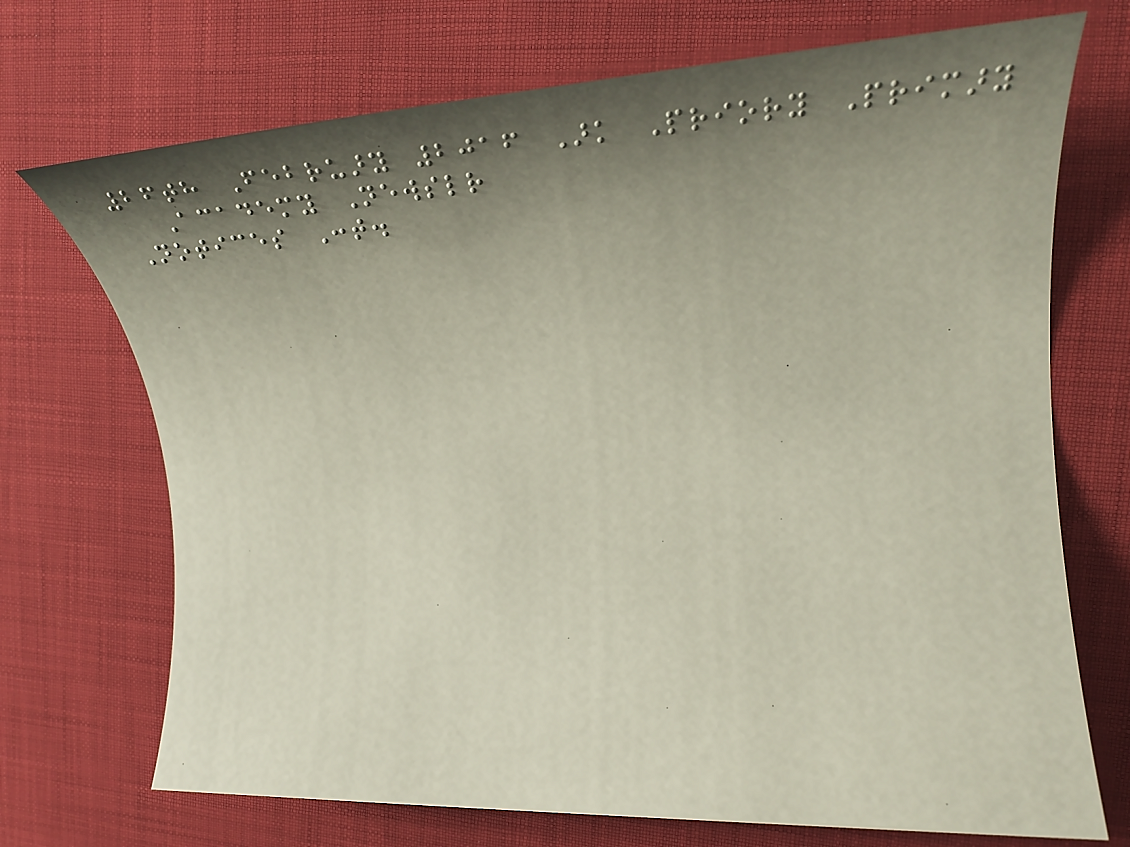26th February 2016 Ark Priory Primary
Academy Newsletter
Notices Cont.
